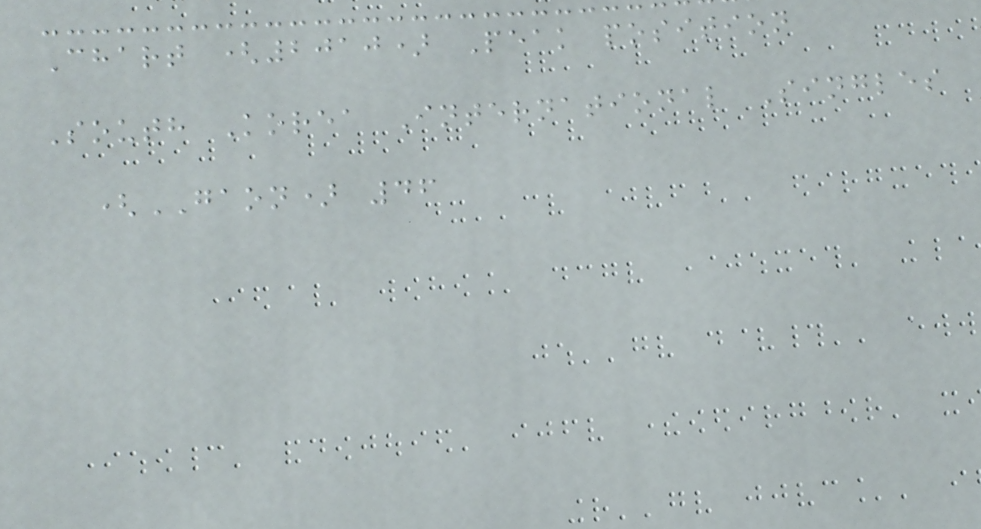Chart (2010) Peak position
South Korea International Singles
(GAON) 46
